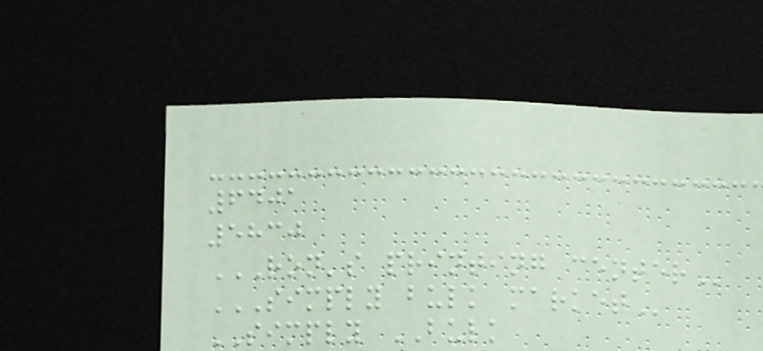6401
5830
RON'S PRINTING CENTER
SIMPLY BULK MARKET
SIMPLY BULK
